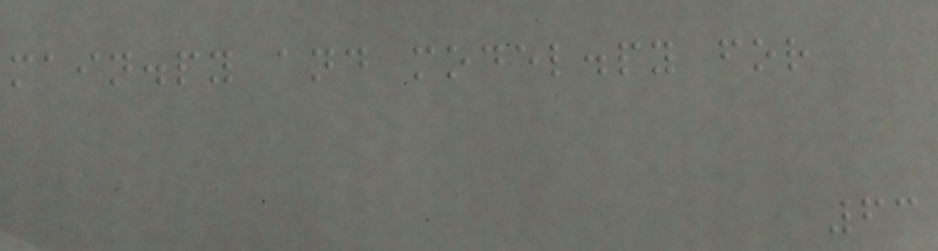main.py and model.py for
63
